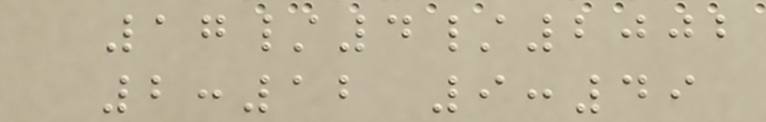17/4/2002
2:12 9:49
